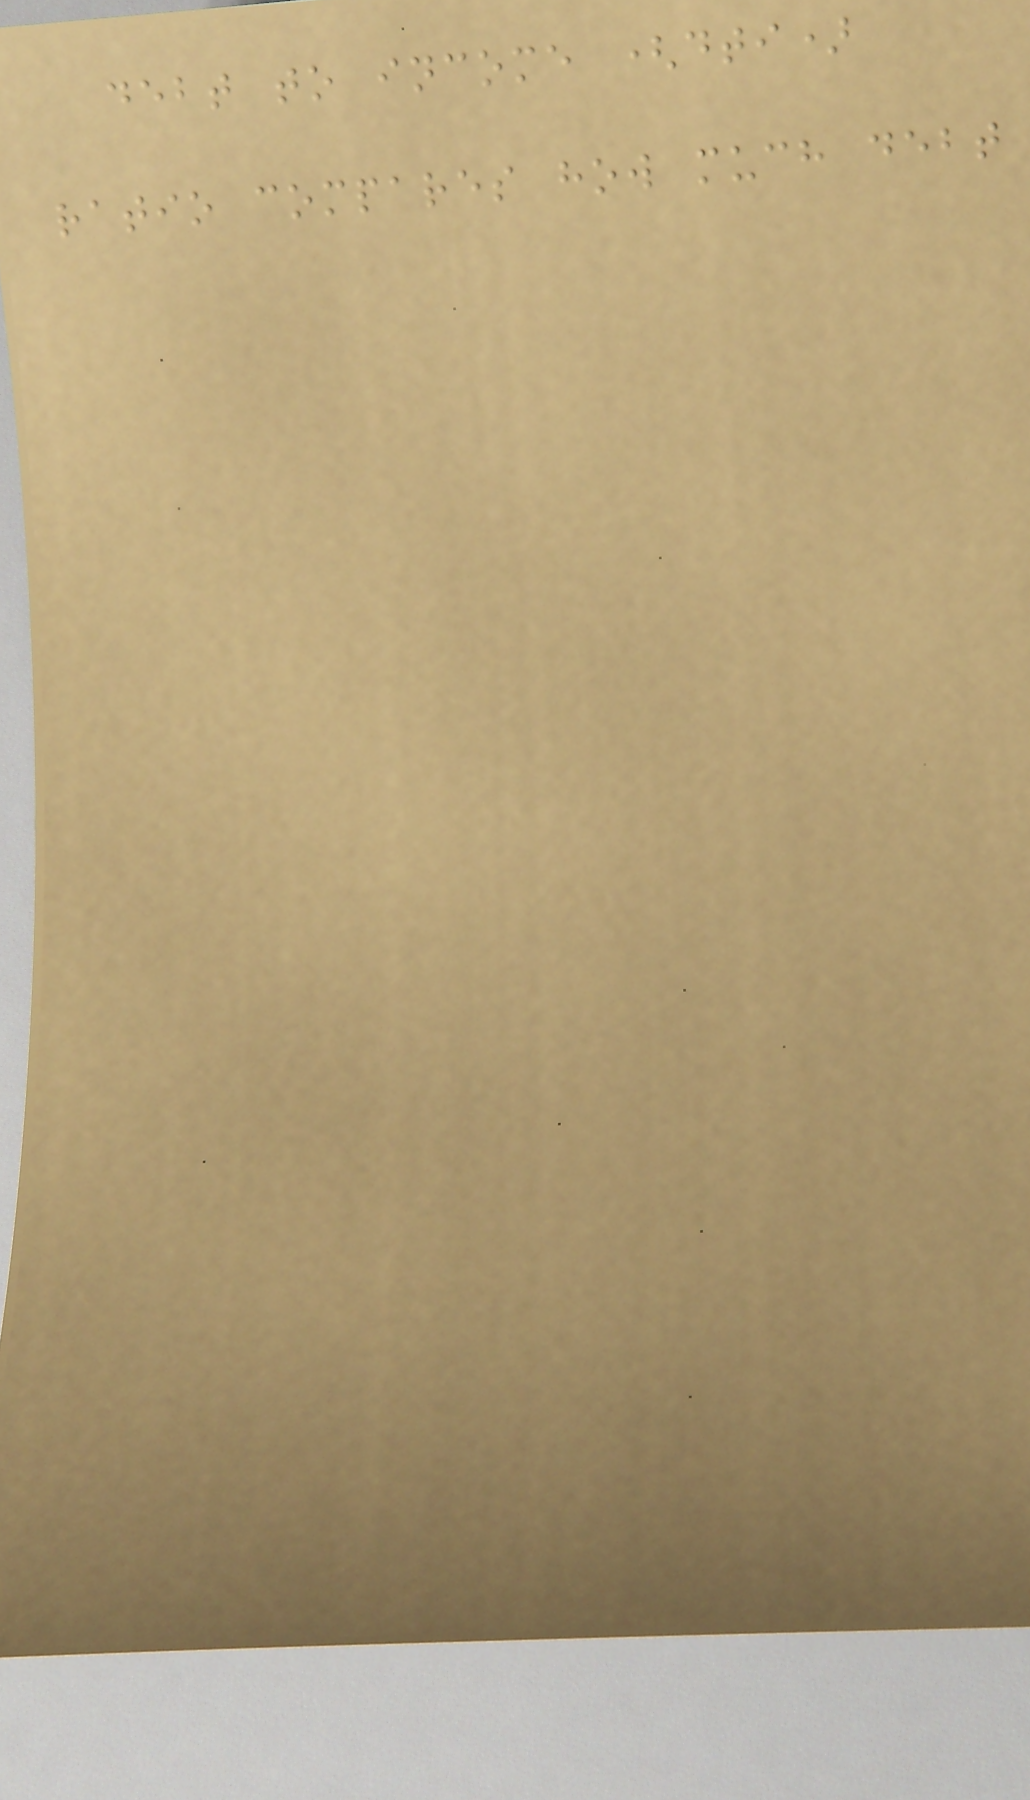debt to income (dti)
ratio compares how much debt
